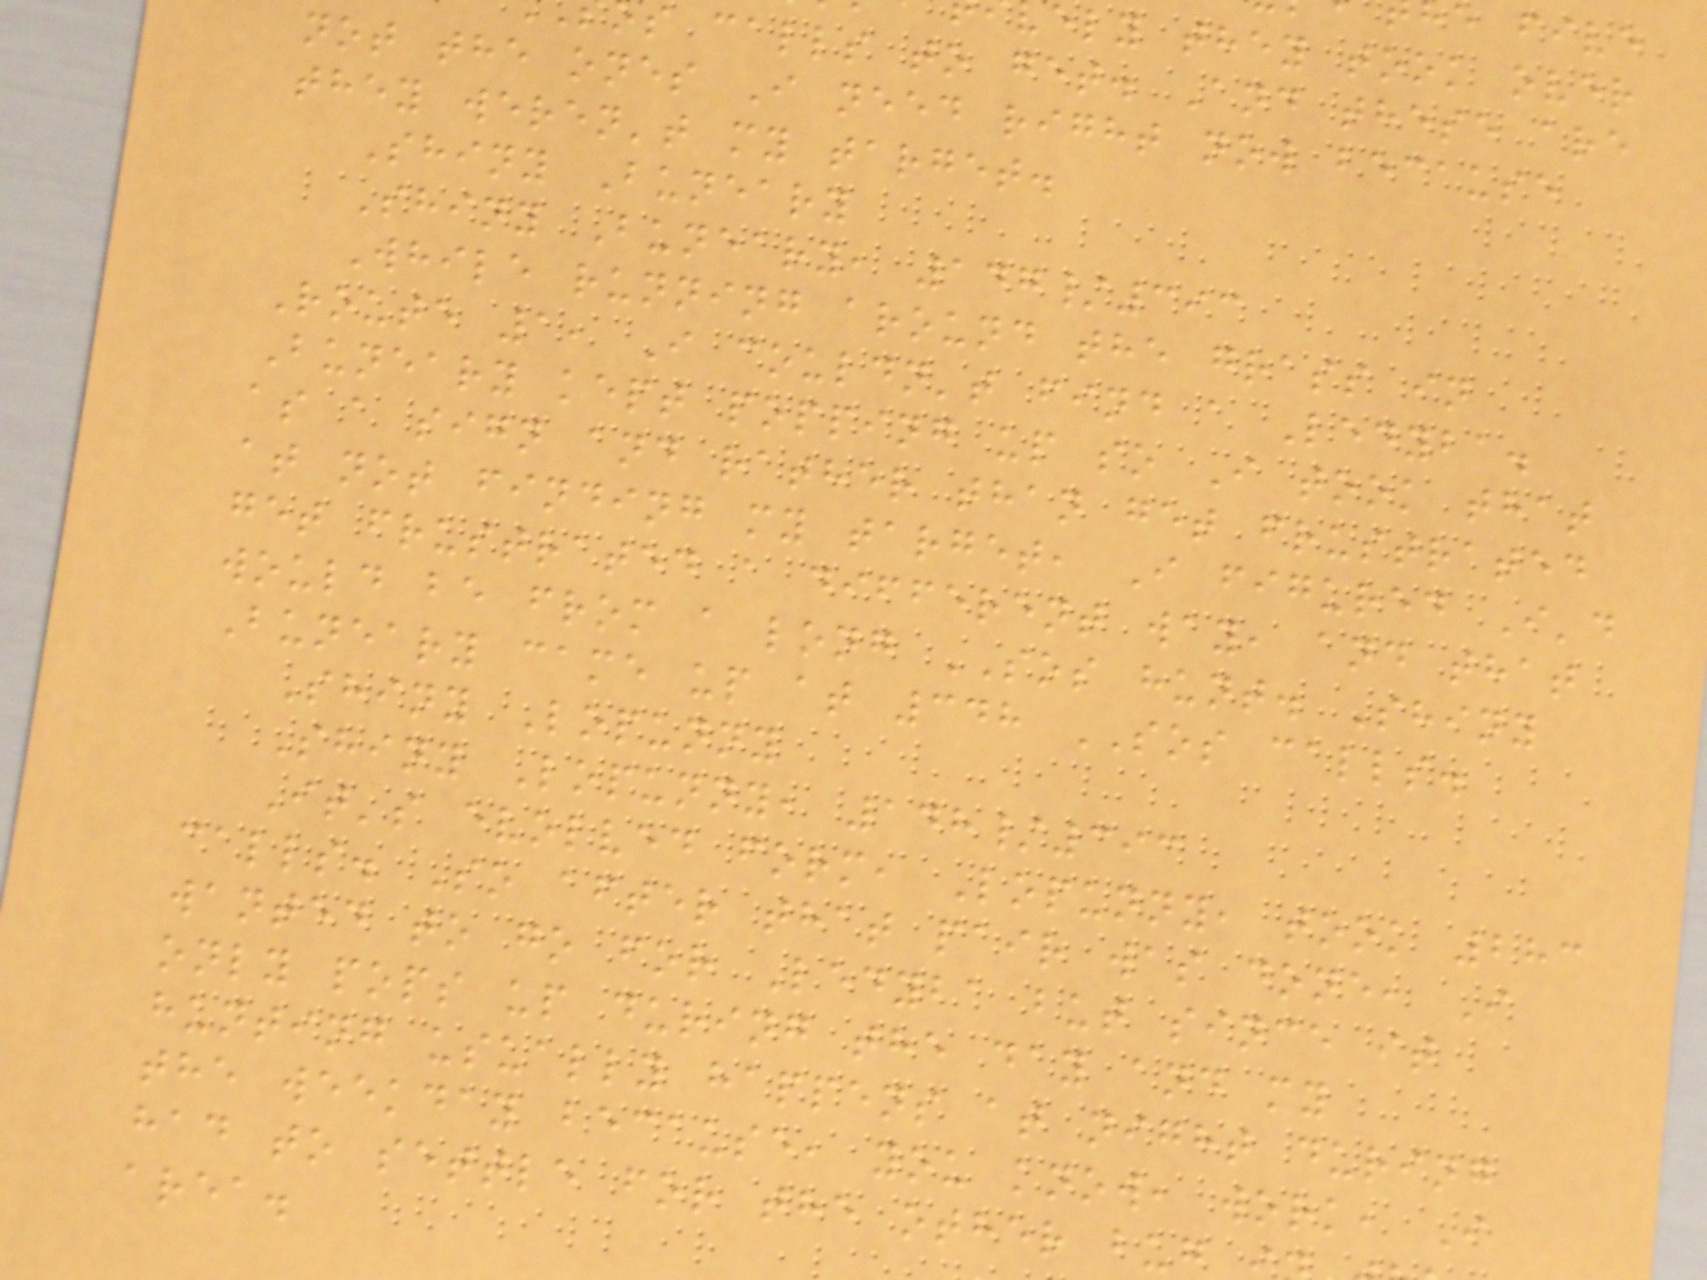ely they took over
s calls to get. And these are
not the ones I need right now because
they weren't my target.
Shiny Buneary
Shiny Buneary, 147/393
While running around the grass in
Route 1, I couldn't find a Ledyba.
Buneary kept popping up so I took that
as a sign and rather than get frustrated
at not finding my target, I figured I'd
get frustrated a different way, and that
would be from a long SOS hunt. Shiny
Buneary came up at 348 SOS calls.
Shiny Lopunny
Shiny Lopunny, 148/393
It's evolved form, Lopunny, took 283
calls. So after that pair was done, I
wanted to go for Ledyba but since it
only pops up during the day and my
hunting usually happens at night during
the weekday because, you know, work, I
had to settle for the other bug
area.
